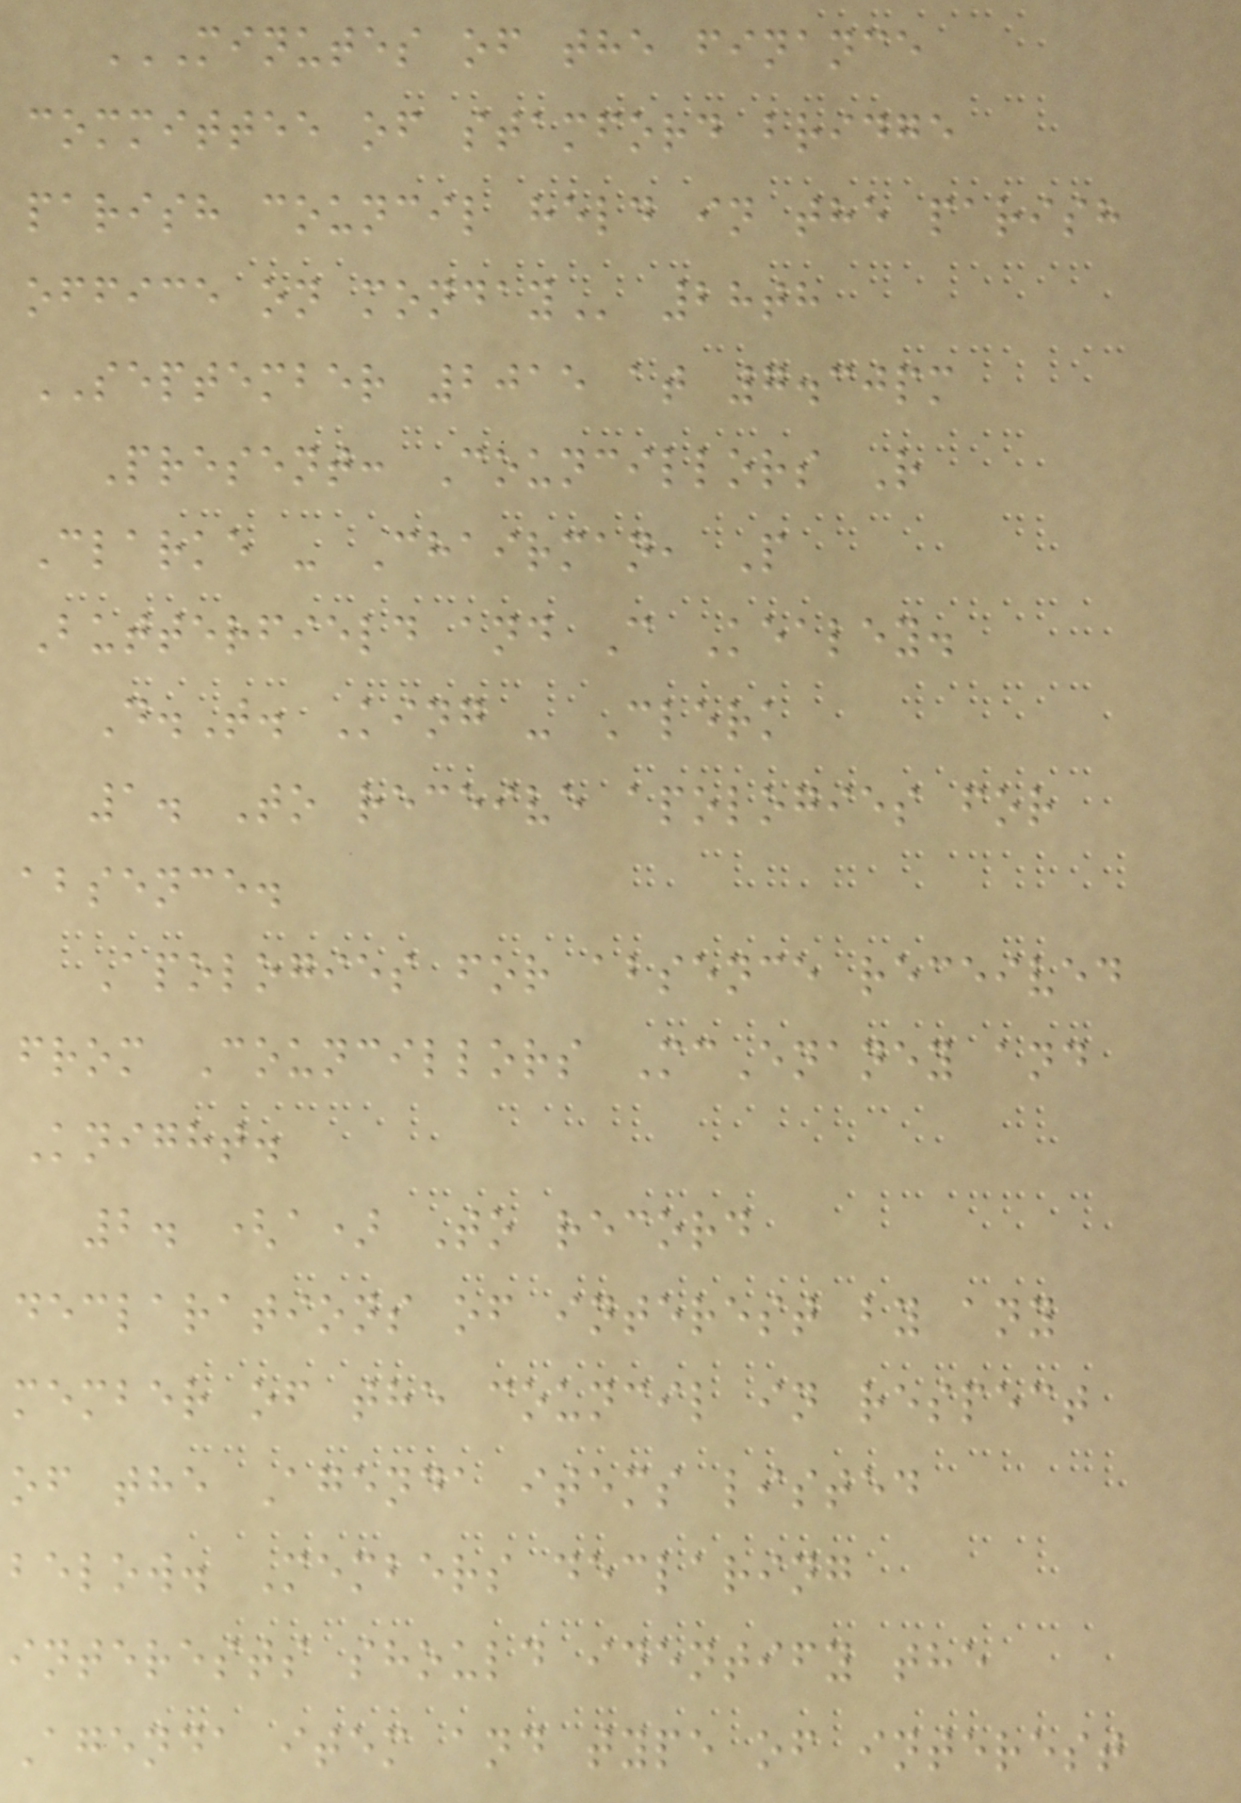MINUTES OF THE FINANCE
COMMITTEE OF STAMFORD BRIDGE
PARISH COUNCIL HELD IN THE PARISH
OFFICE ON MONDAY 28th
SEPTEMBER 2015 at 7.30pm
Present: Councillors R
Clarke - Chairman, P
Butterfield and C Kealey.
D.T. King - Clerk
1. To receive apologies for
absence.
Apologies for absence received
from Councillors McEnaney and
Knight.
2. (a) To record
declarations of interest by any
member of the council in respect
of the Agenda items listed
below. Members declaring
interests should identify the
Agenda item and type of interest
